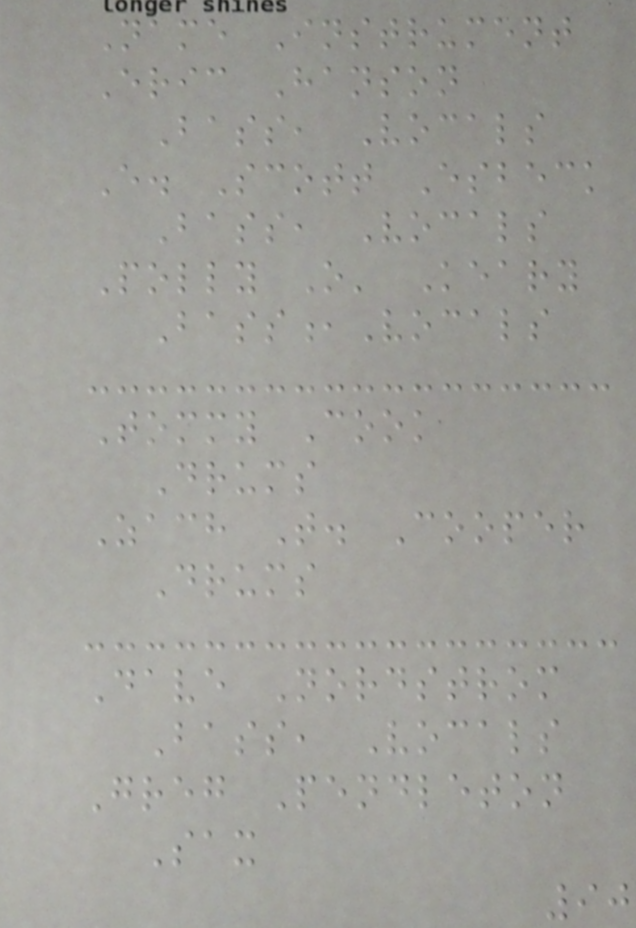Name Instrument
Eric Hanson
Bass, Vocals
E. Scott Esbeck
Bass, Vocals
Polly O' Keary
Bass,Vocals
Tommy Cook
Drums
Zach T. Cooper
Drums
Dave Nordstrom
Bass, Vocals
Greg Pendleton
Sax
90
